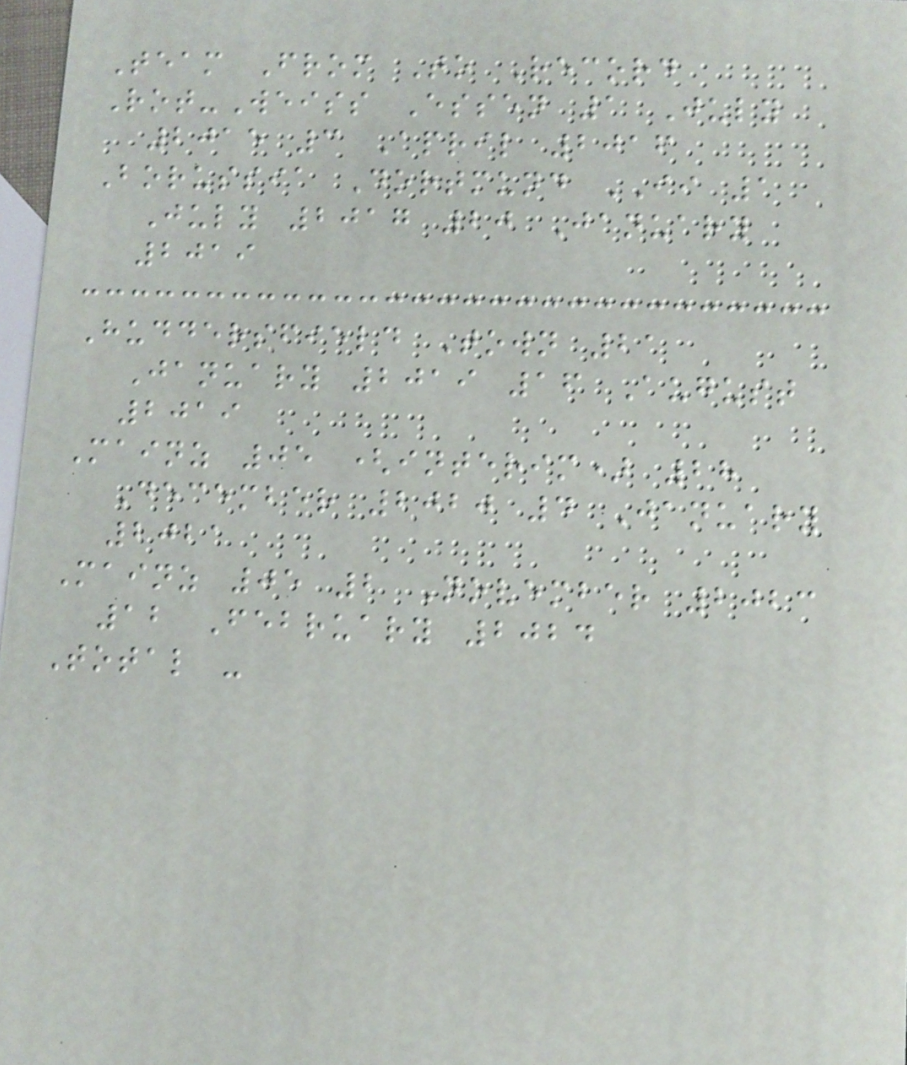Team From To Record
Rot-Weiss Essen 1 July
2015 3 April 2016
Borussia Dortmund II 1
July 2017 20 January
2019
Huddersfield Town 21
January 2019 16 August
2019
Mainz 05 (interim) 28
December 2020 4 January
2021
Mainz 05 2 November 2023
12 February 2024
Total -
